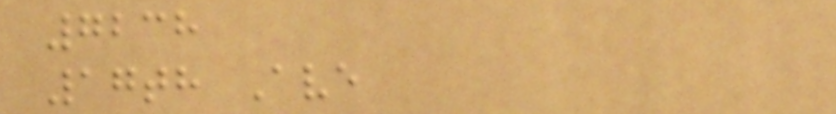7238
17th Ave
